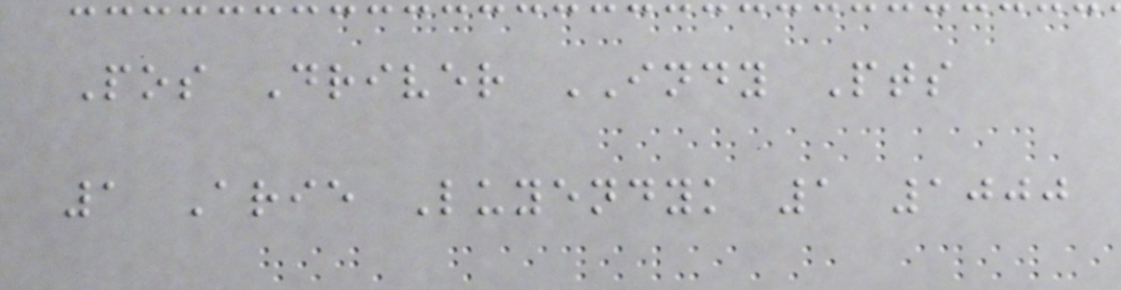Pos Driver INDY Pts
1 Arie Luyendyk 1 1000
